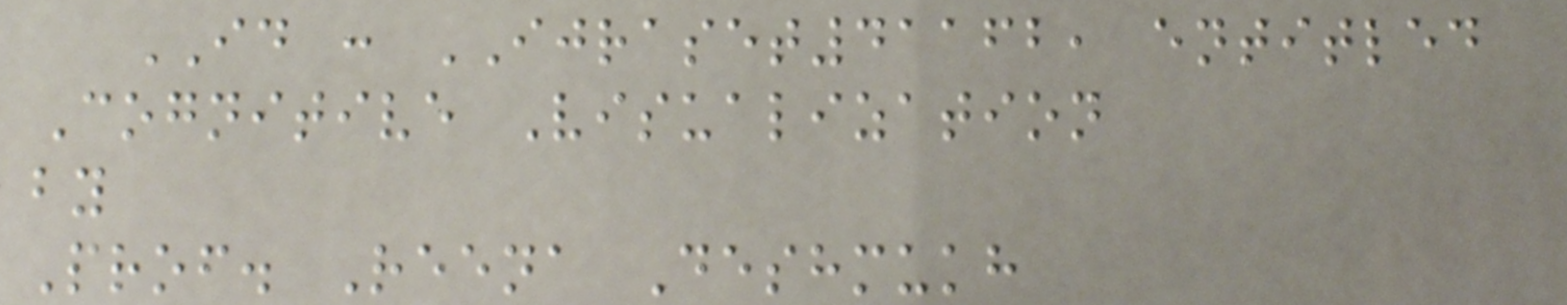ID : IJRASET41162, entitled
Cognitive Visualization
by
Prof. Reena Deshmukh
